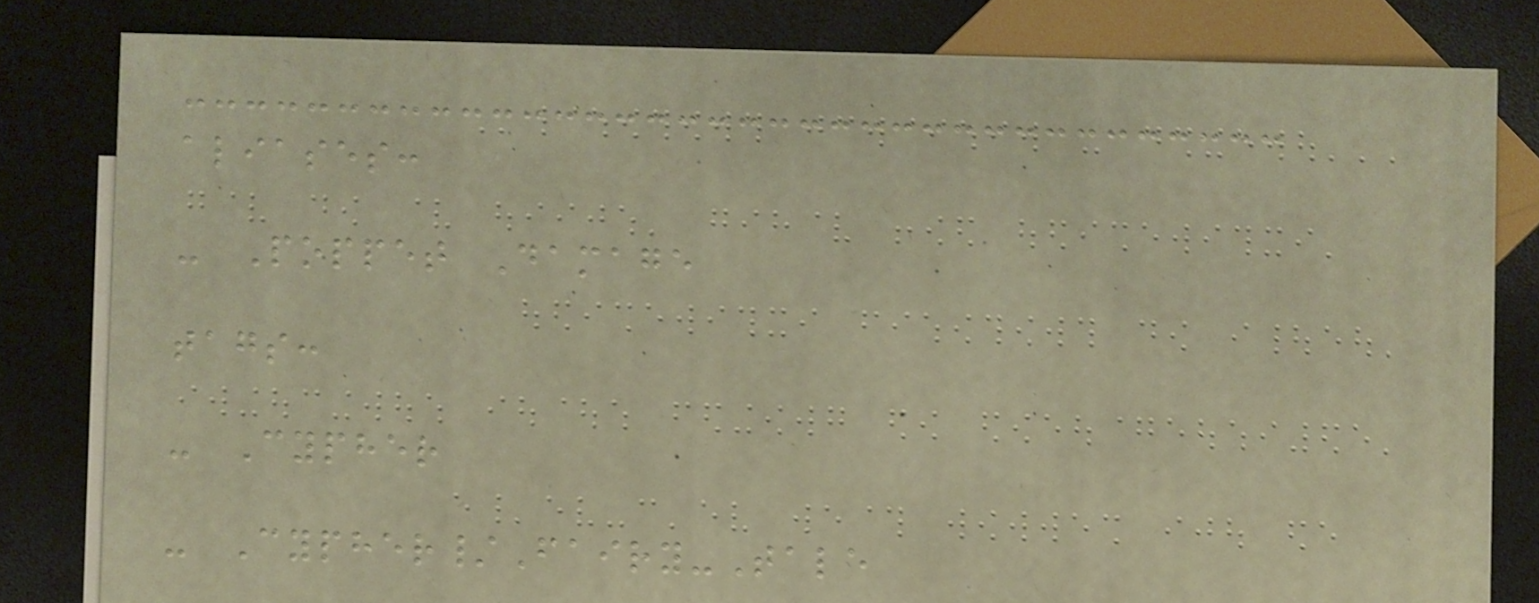aliases:
- Poppet Damage
tags:
- Cypher
- Cypher/Fairy-Tale
